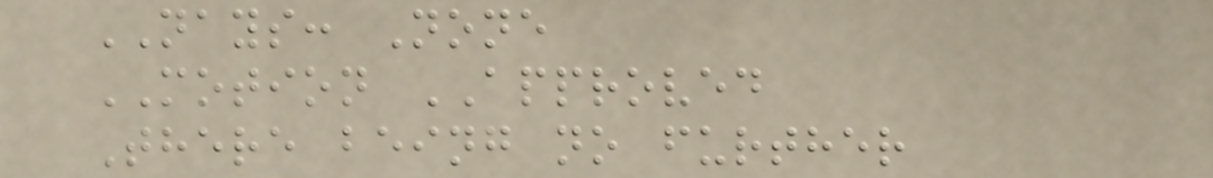NAYS: None
MOTION APPROVED
There being no further
